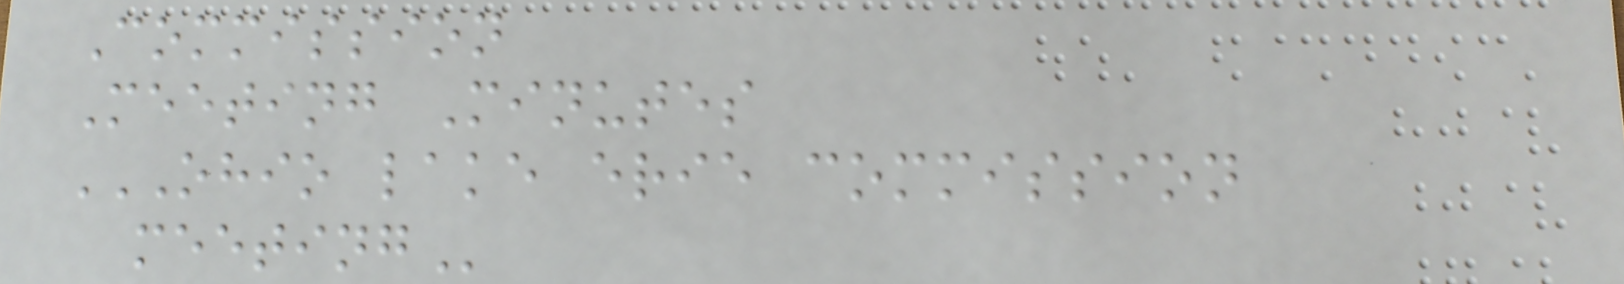Commission
Meeting Minutes
OHIO LAKE ERIE COMMISSION
MEETING
